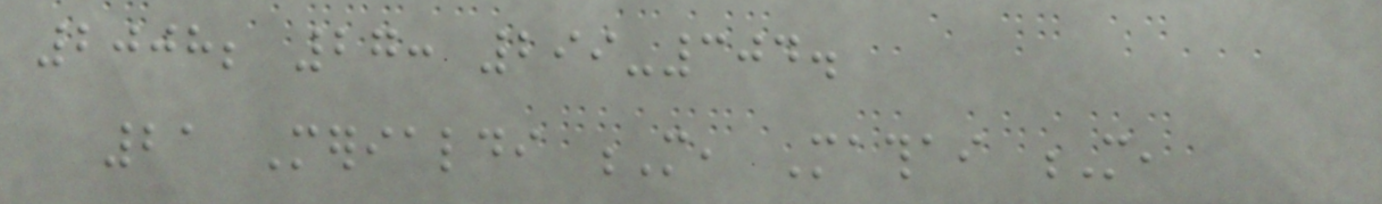2008; 27: 299-304.
21 Merialdi M, Mathai M,
